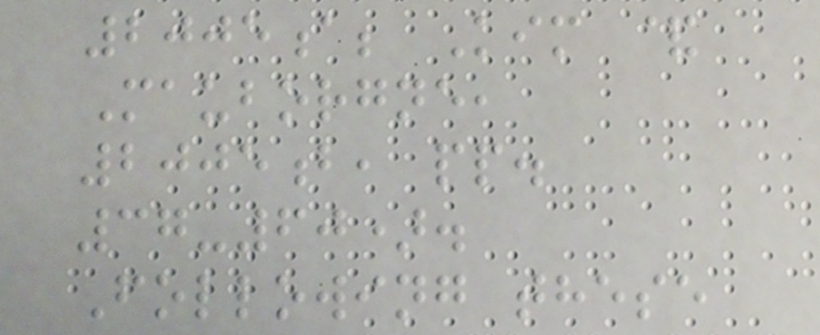2005a; Kim &
Mauborgne,
2005b, pp.
37-60).
Following these
